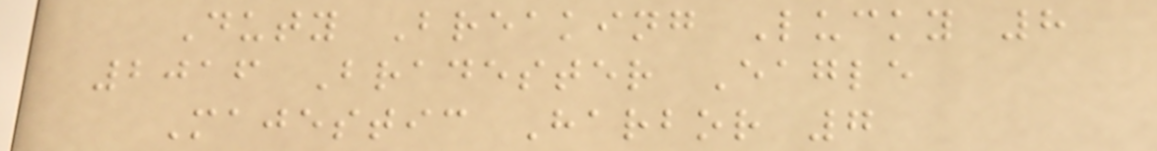Duty Breaking Lucky 8
2016 Bradester Eagle
Majestic Harbor 7
